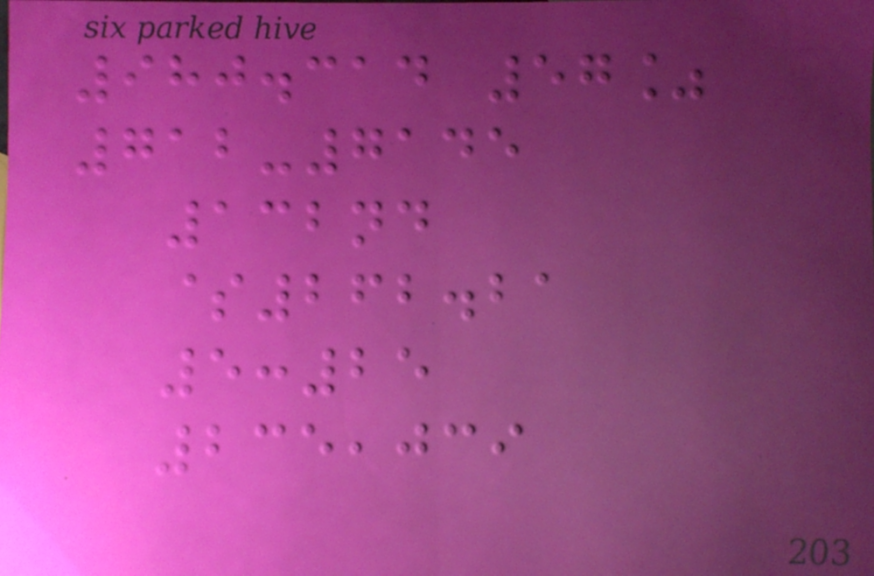980.314 57%
712-7145
132nd
$262.21
5:25
235,039
